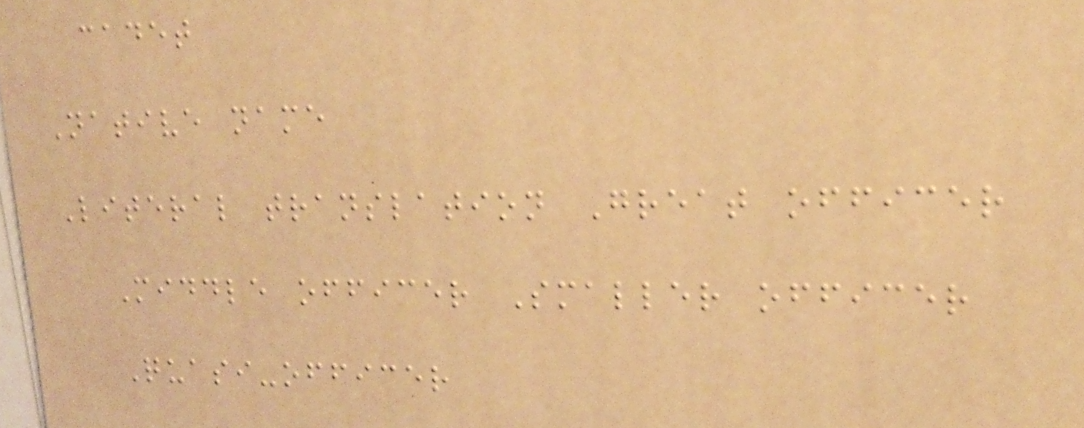cadet
Native name
Literal translation Great officer
Middle officer Smaller officer
Quasi-officer
